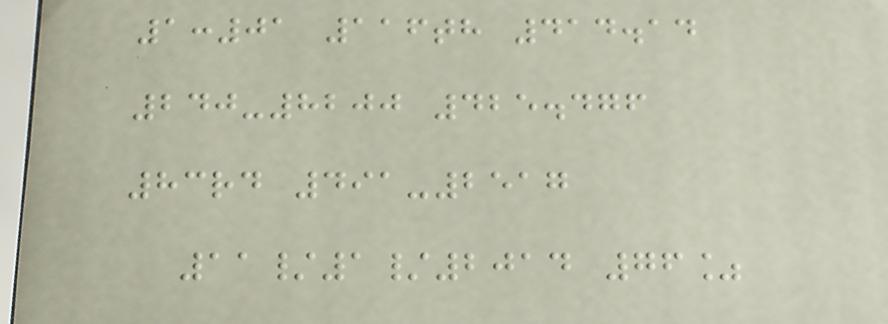1:01 116th 414.14
240-8200 425.476
83rd 491-2517
11/1/2014 76%
